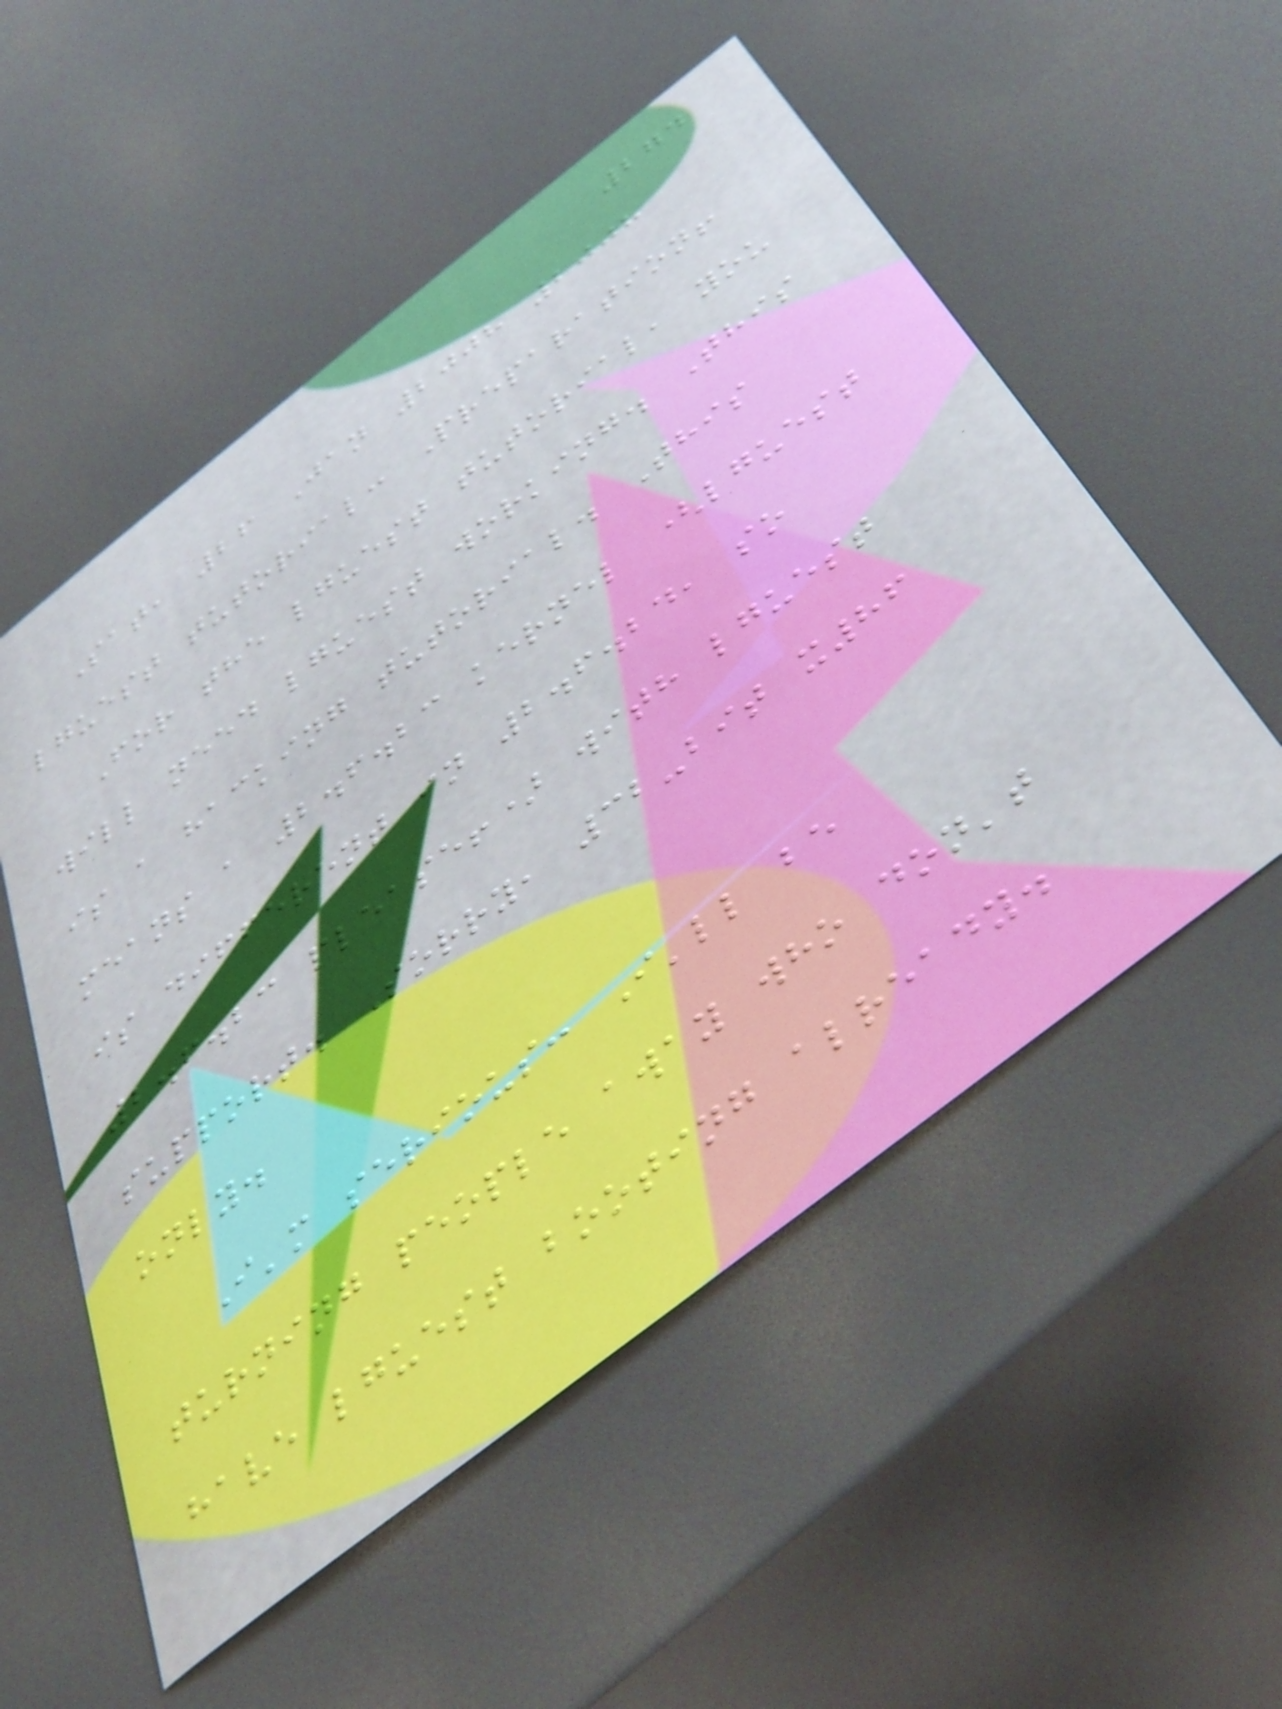274
Sat, 26 Jan 2008 2008
lguest tutorial: Preparation!
For the lguest tutorial, you
will need lguest working. This
is a hacking tutorial. This
means a 2.6.23 kernel (lguest
is different in 2.6.24, so
2.6.23 please!) with lguest
support. Sorry, 32-bit x86
only.
I'm serious: I'll be
turning people away who don't
have lguest booting already.
